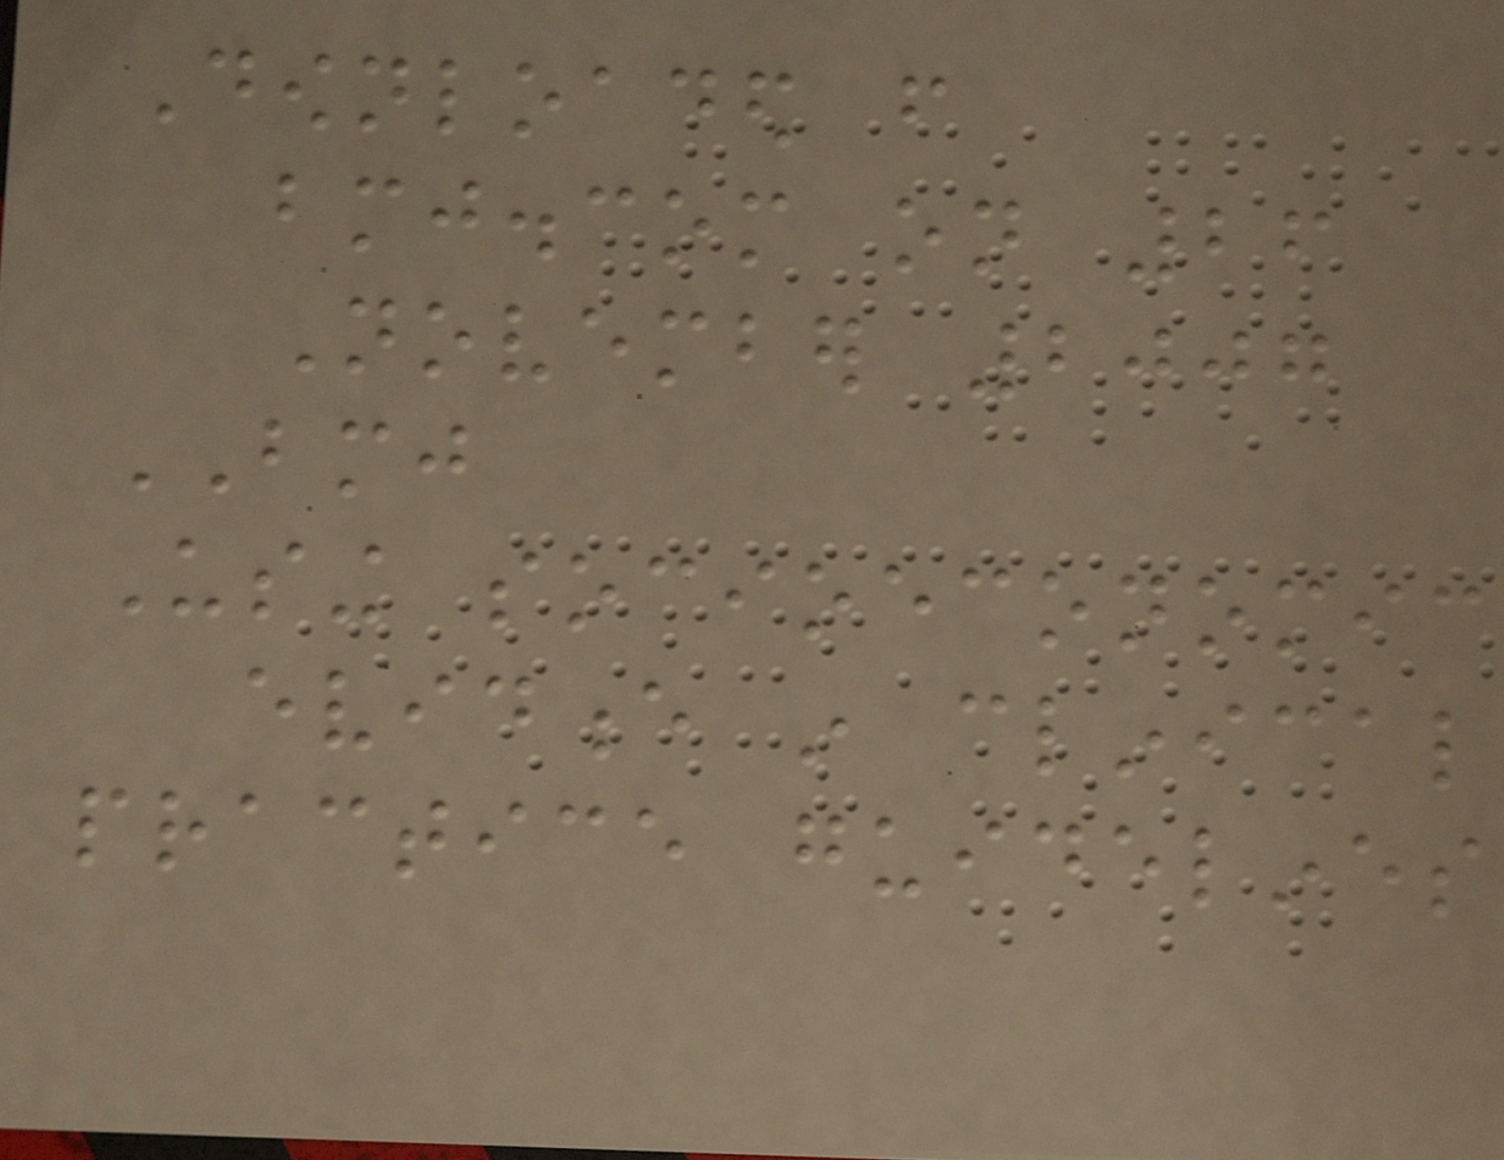Downloaded from
bmj.com on 26
November 2007
BMJ
Using socioeconomic
evidence in clinical
practice guidelines
